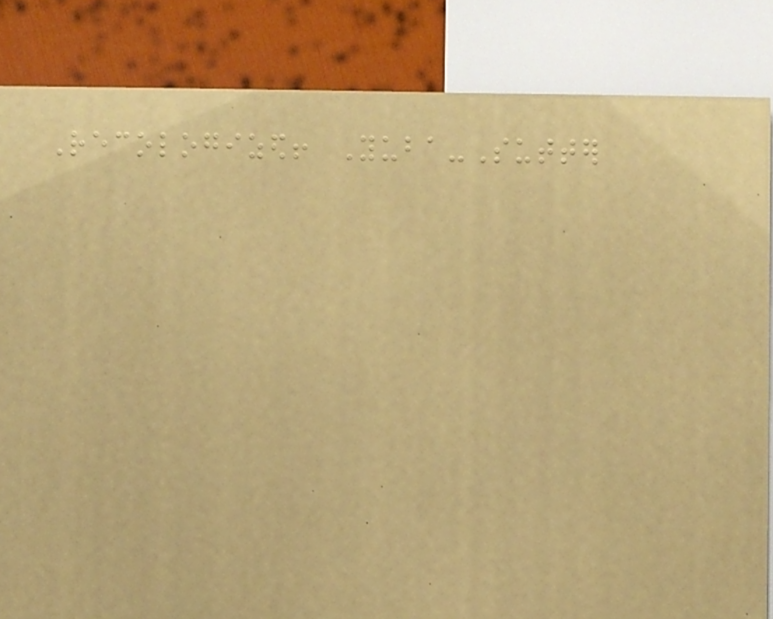Recologized! Yuba-Sutter
